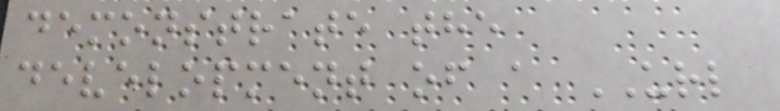demonstrate the
development of a URL
